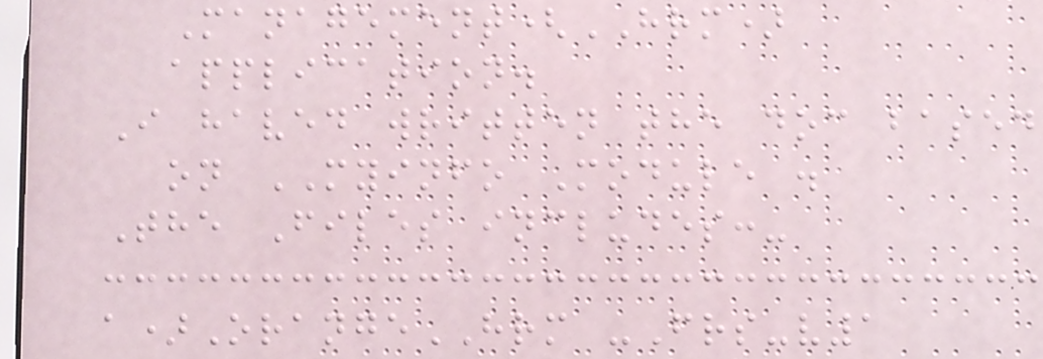Management(HRM)
application.
I haved written the doc based
on MYINFO Module .
The Files includes:-
a)OrangeHRM -Frs-v1
